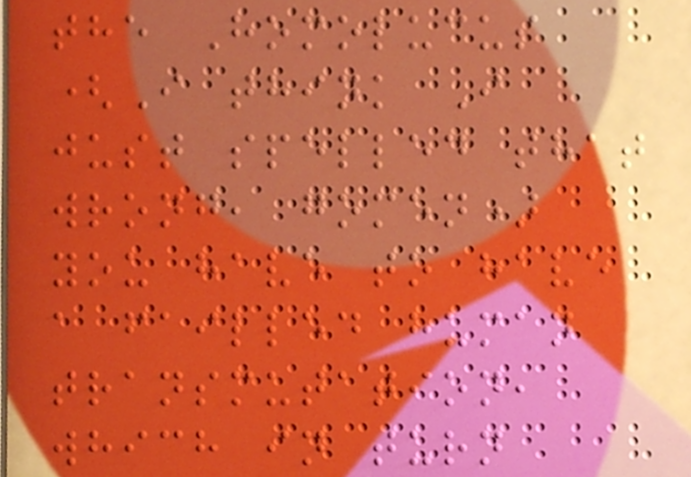the Homolucus
(I think I
just spelled that
wrong, gomen)
you have to have
a failled human
transmutation,
which in turn
